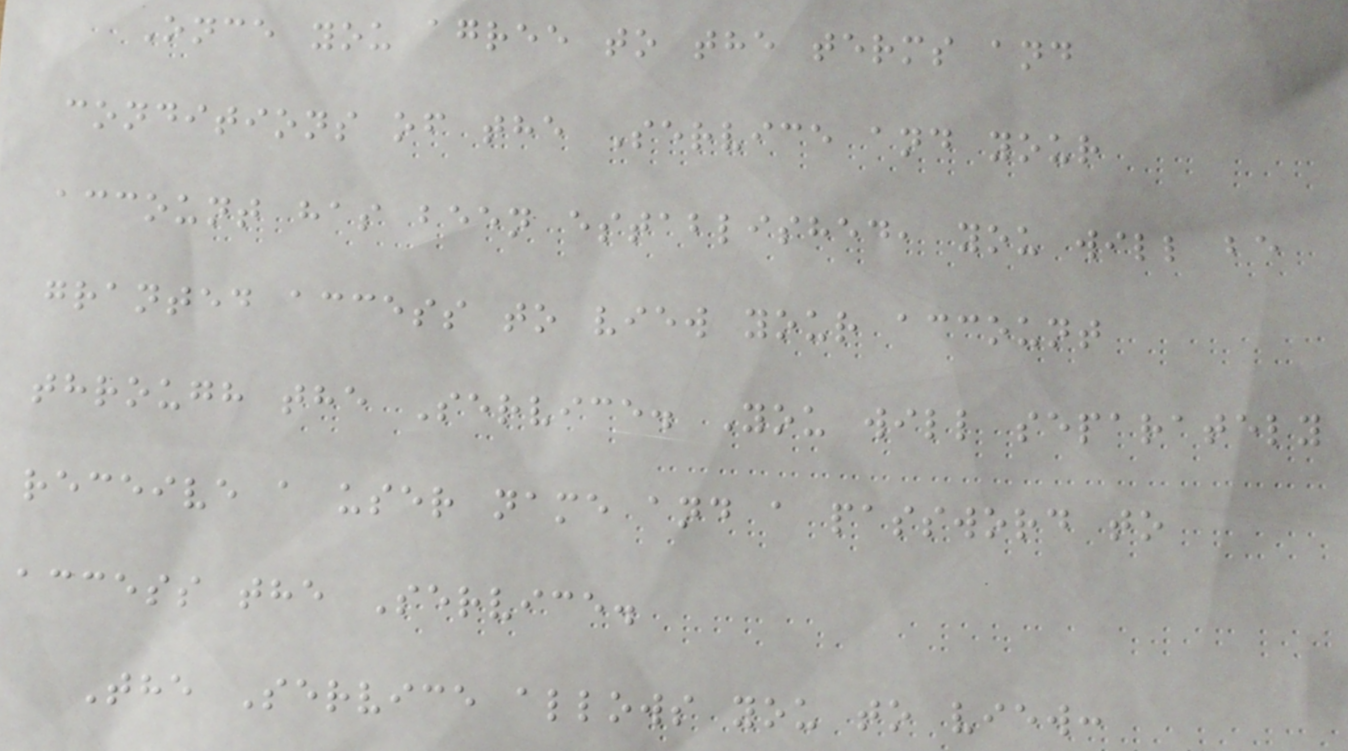Once you agree to the terms and
conditions of the Service and your
account has been established, you will be
granted access to view your account
through the Service. You will separately
receive a user name and a password to
access the Service.
The Service allows you to view:
